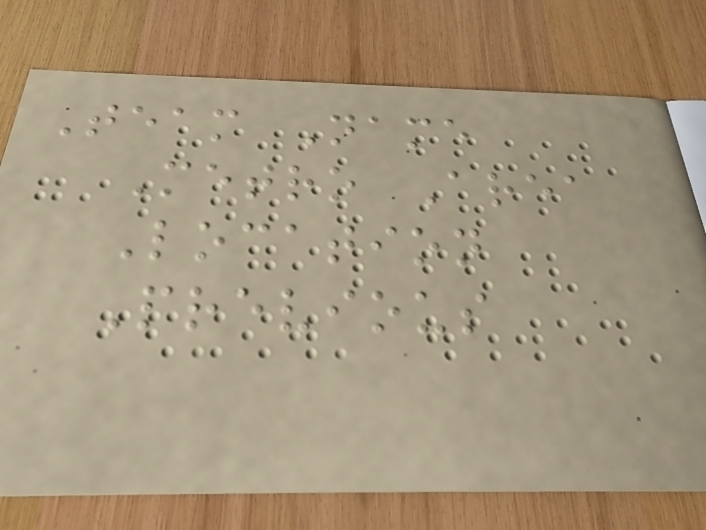Team Name
Metro Area
Location
Previous
